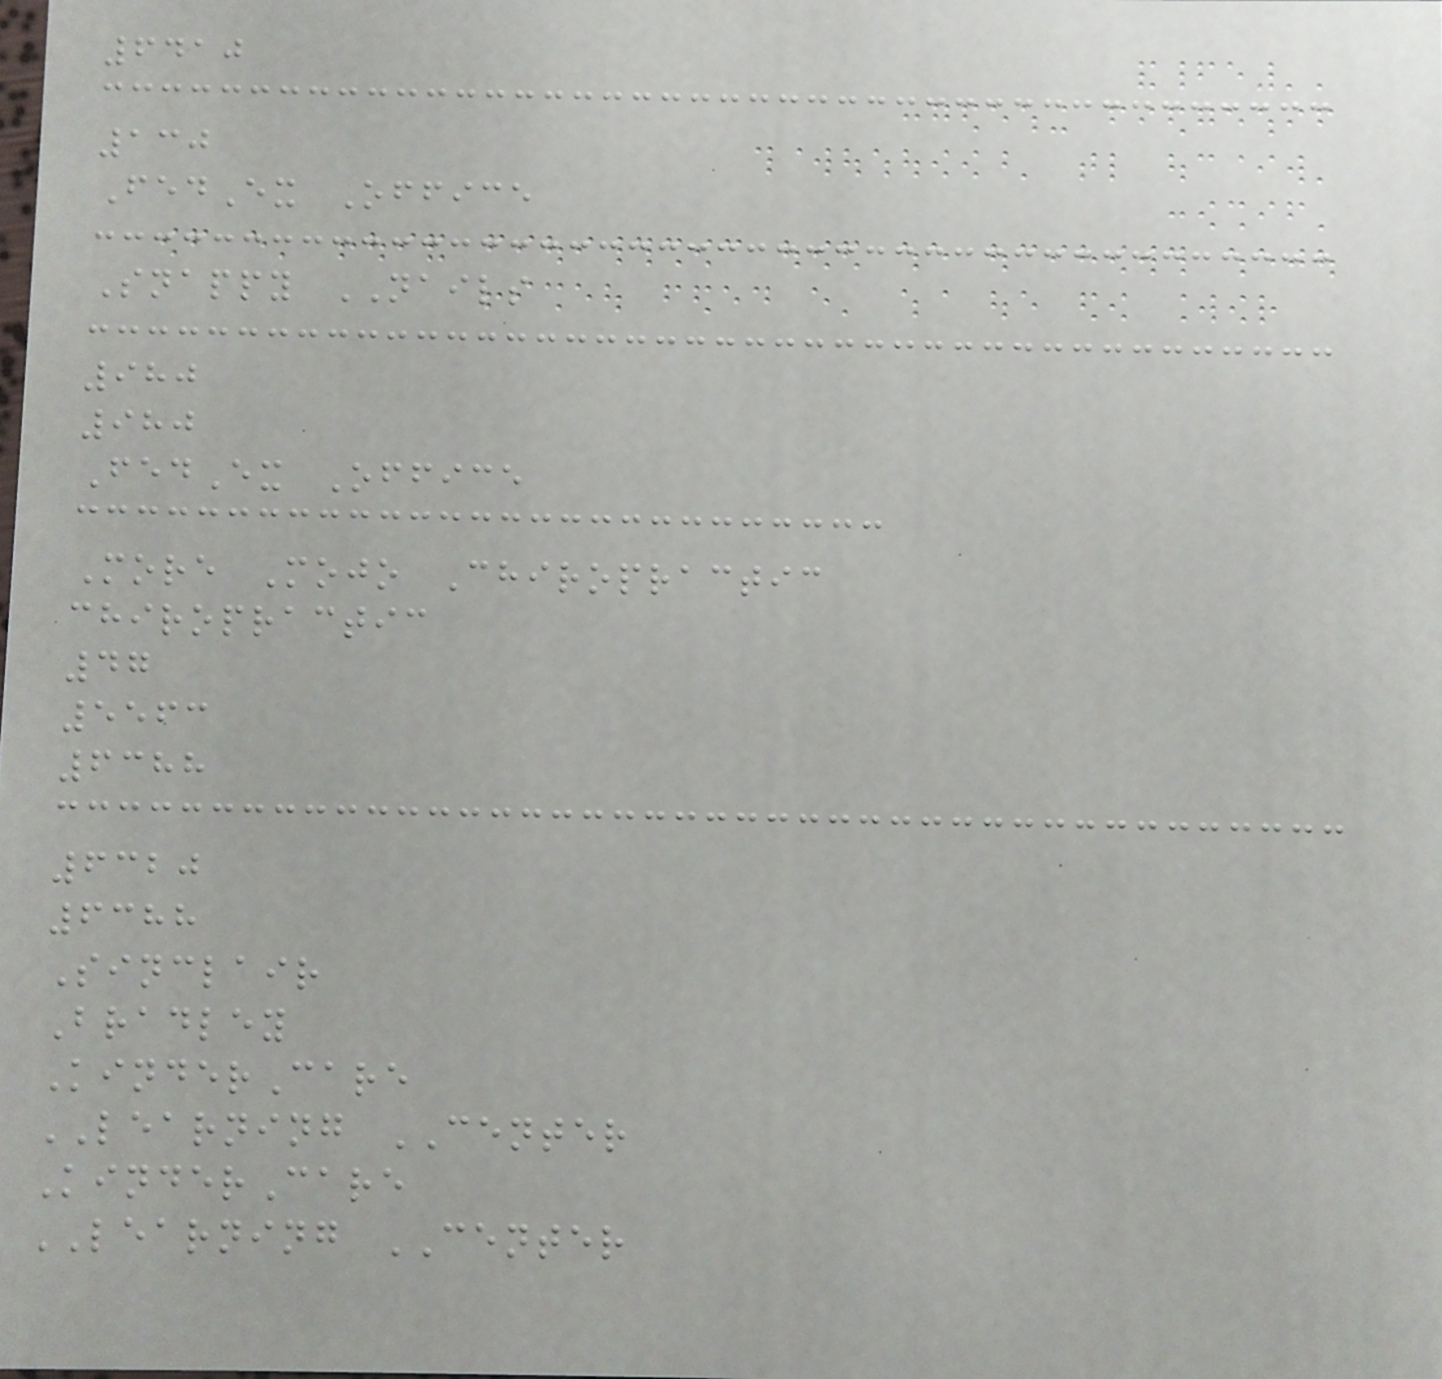6410
130
FedEx Office
Snappy NAILS
980
980
FedEx Office
More Mojo Chiropractic
chiropractic
47
5563
6388
6320
6388
Sinclair
Bradley
KinderCare
LEARNING CENTER
KinderCare
LEARNING CENTER
